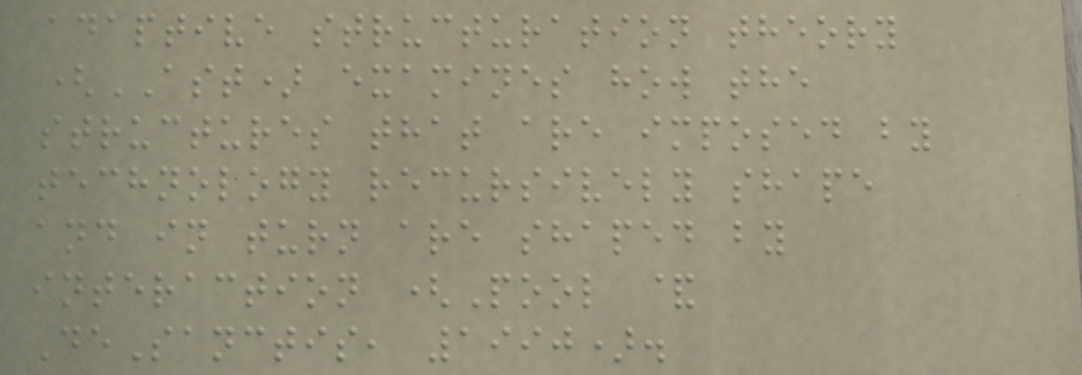adaptive structuration theory
(AST) examines how the
structures that are imposed by
technology recursively shape
and in turn are shaped by
interaction (Pool &
DeSanctis, 1990).
